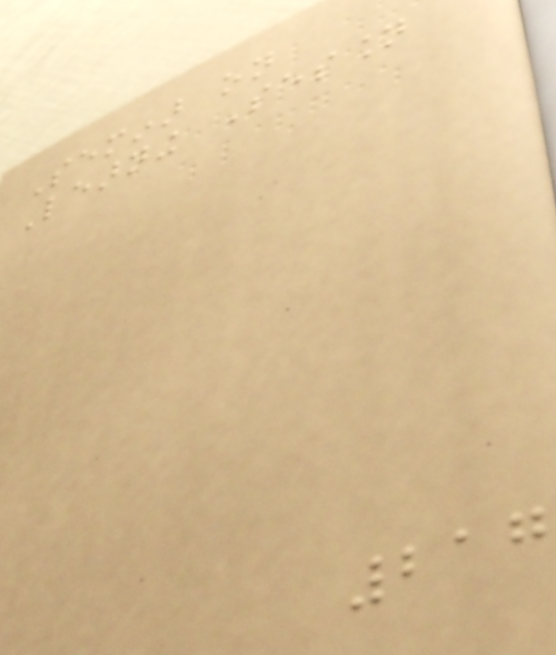Seminar on
Learning Session
217
